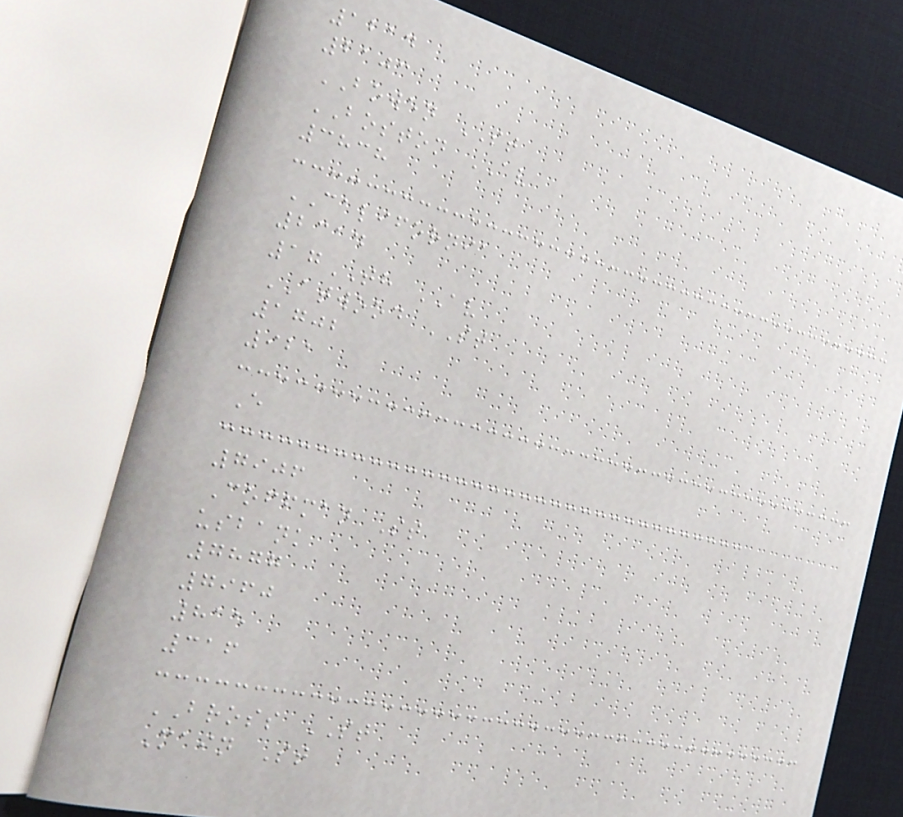1214
2103
BOWEN ST
BOSTON AV
3838
CALIFORNIA
2314
17TH AV
ATWOOD ST
1702
921
E
7906
Coffman St
usbank
7877
7960
815
316
BROSS ST
Main St
